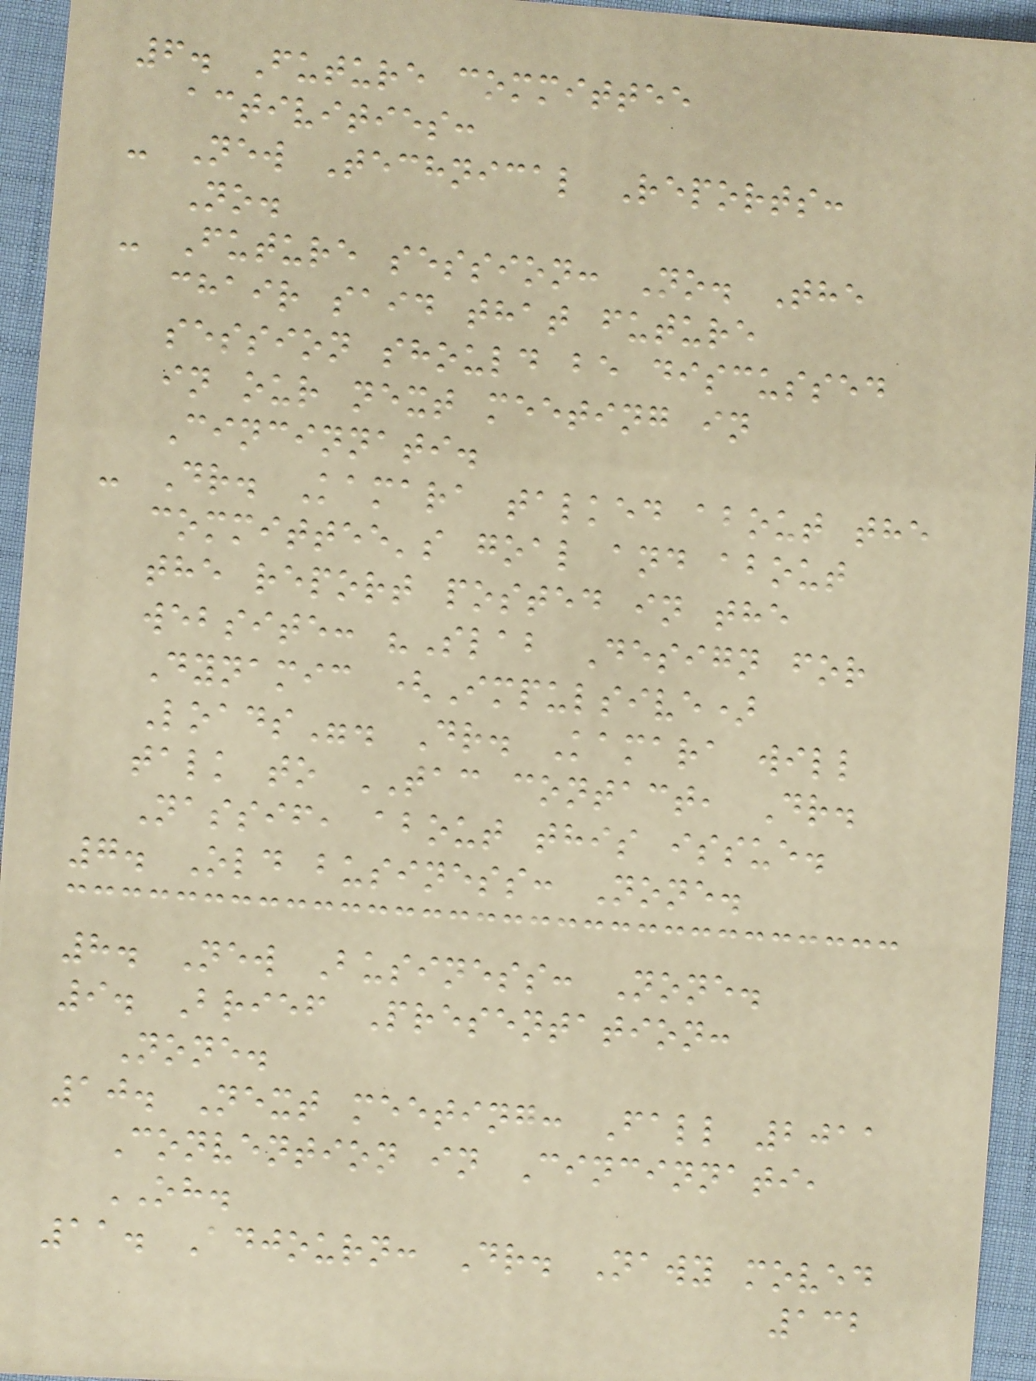6. Future committee
activities:
- New Technical Reports:
No.
- Future session: No. The
chair said that future
session should be discussed
in our next meeting in
Cincinnati.
- Dr. Kamara talked about the
committee's goal and about
the report posted in the
website: "Slab Design for
Dynamic (Impulsive)
Loads". Dr. Kamara will
talk to TAC contact, Dr.
Nassif, about this issue.
7. Old business: None.
8. New Business: None.
9. Brief Presentation:
None.
10. Next meeting: Fall 2011
Convention in Cincinnati,
OH.
11. Adjourn: Dr. Nawy moved
132
